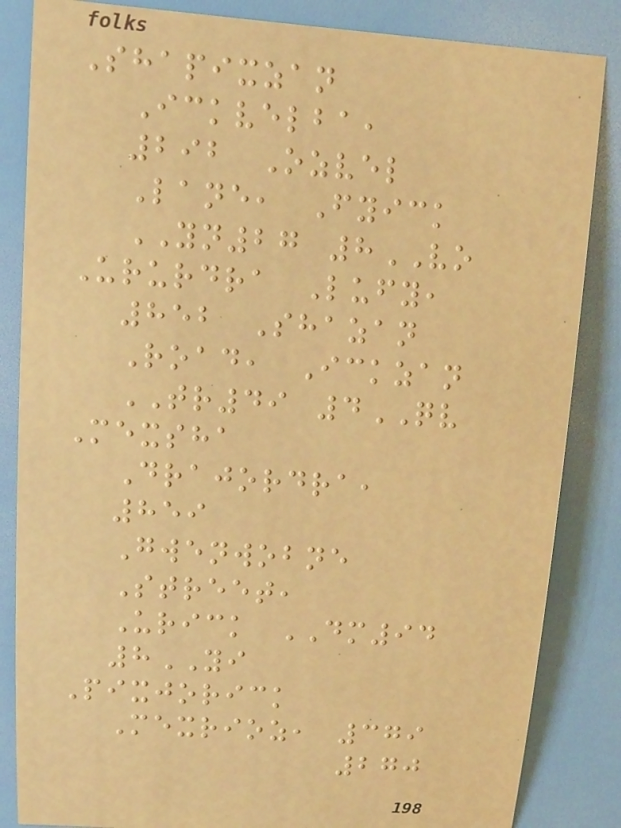Shapixzan
Ickvelba,
292 Ozvel
Lane, Fyick
YN27 8VO
Ururdra Lufy,
852 Shazan
Road, Ickzan
TR49 4QV
Mexsha
Drajordra,
859
Gwenwobne
Street,
Urick DM94
8YI
Pixjorick
Mexrioz, 379
270
